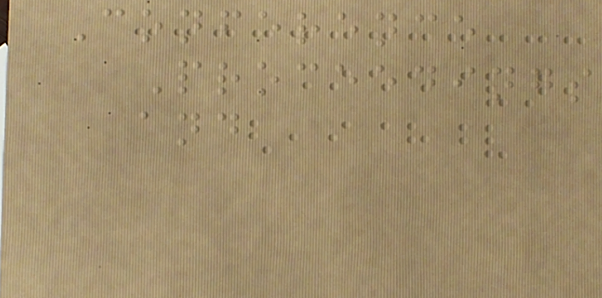Conference
Proceedings
and
